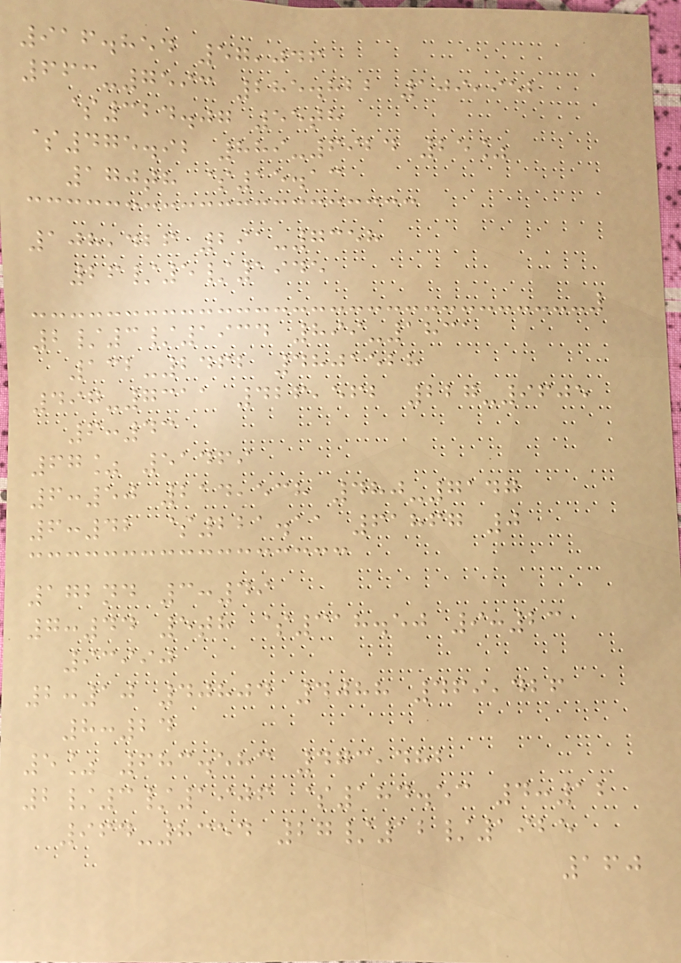916.854 57,046
663-7593 285.822 109,952
$324.07 55th
$475.92 889-6924 25%
170th $15.13
108,426 291-7358
26/5/1945
2/3/1934 899-1831
132-2462 4801528
497-7311 426,562 227-9605
6:43
67% 51469
6:50 214,538 480-7147
6:42 $221.11 61867 0
172nd 3:49
7:44 5th $318.50 9:23
93990
2:10 40804 4088 469,426
8:24
5% 683.583 473,482
2/3/1906 $184.53 4:12
964-8354 27/12/1925
160
